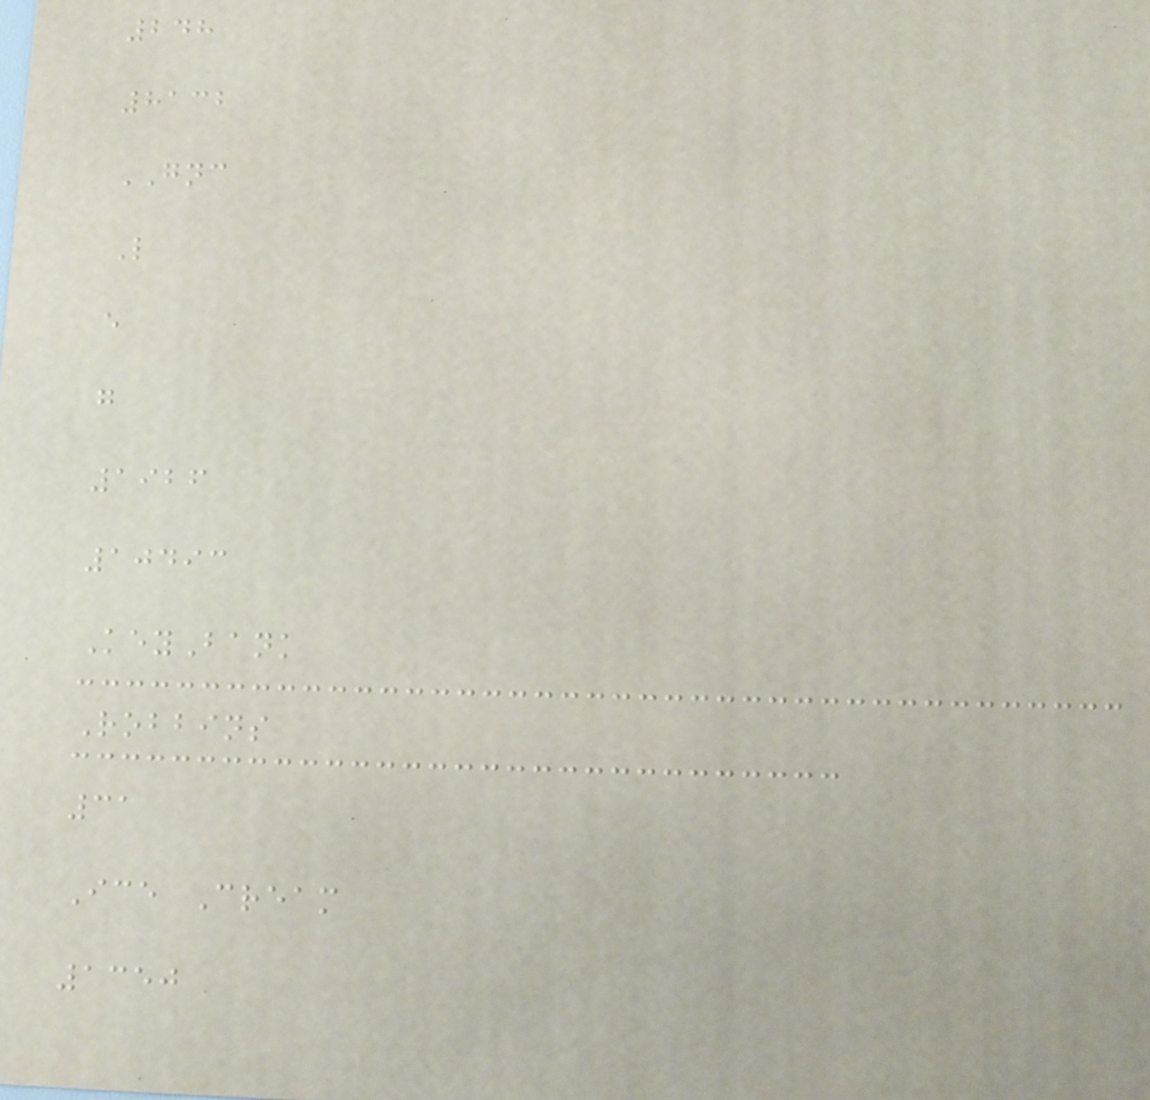248
8132
GNC
L
e
g
1926
10493
KeyBank
Robbins
31
Ice Cream
1350
